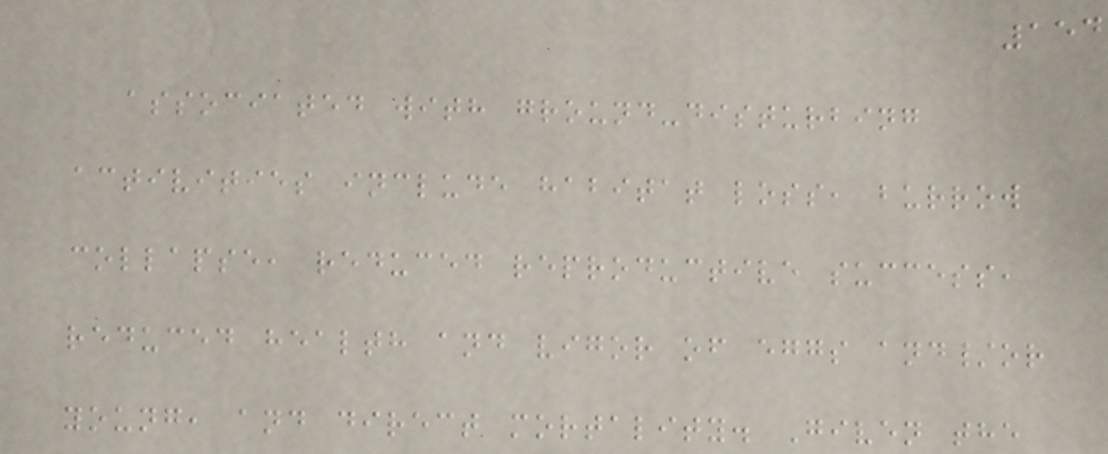154
associated with ground-disturbing
activities include habitat loss, burrow
collapse, reduced reproductive success,
reduced health and vigor of eggs and/or
young, and direct mortality. Given the
